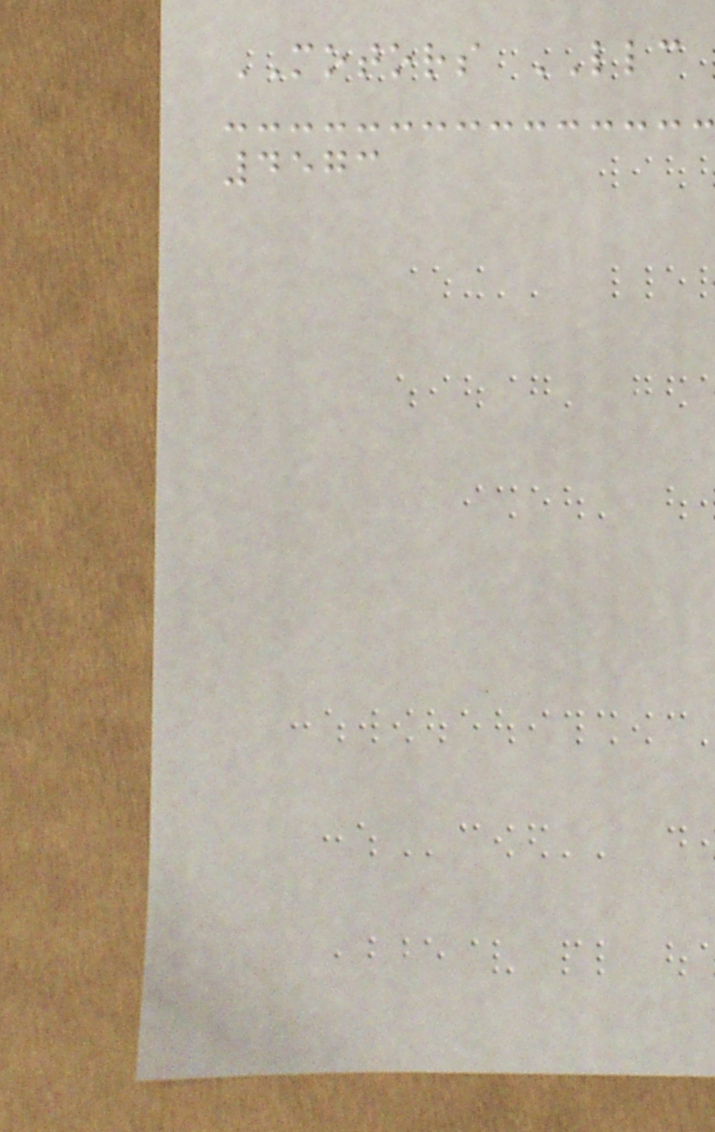MOTORS LLC
4573
